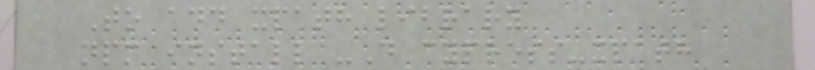To add xpath library
npm install -D cypress-xpath
